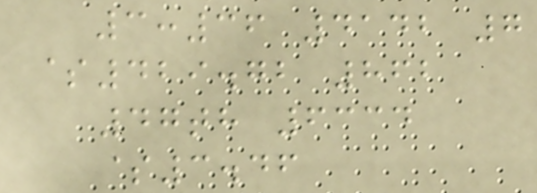3:36 4142 7
$429.72 862
47th 6334
$3.46
